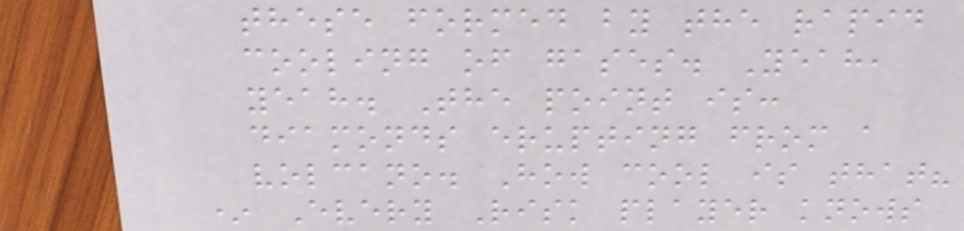these formed by the rapid
cooling of gases. Yeah,
yeah. The point is:
diamonds erupting from a
volcano. How cool is that?
* Every Risk player knows
